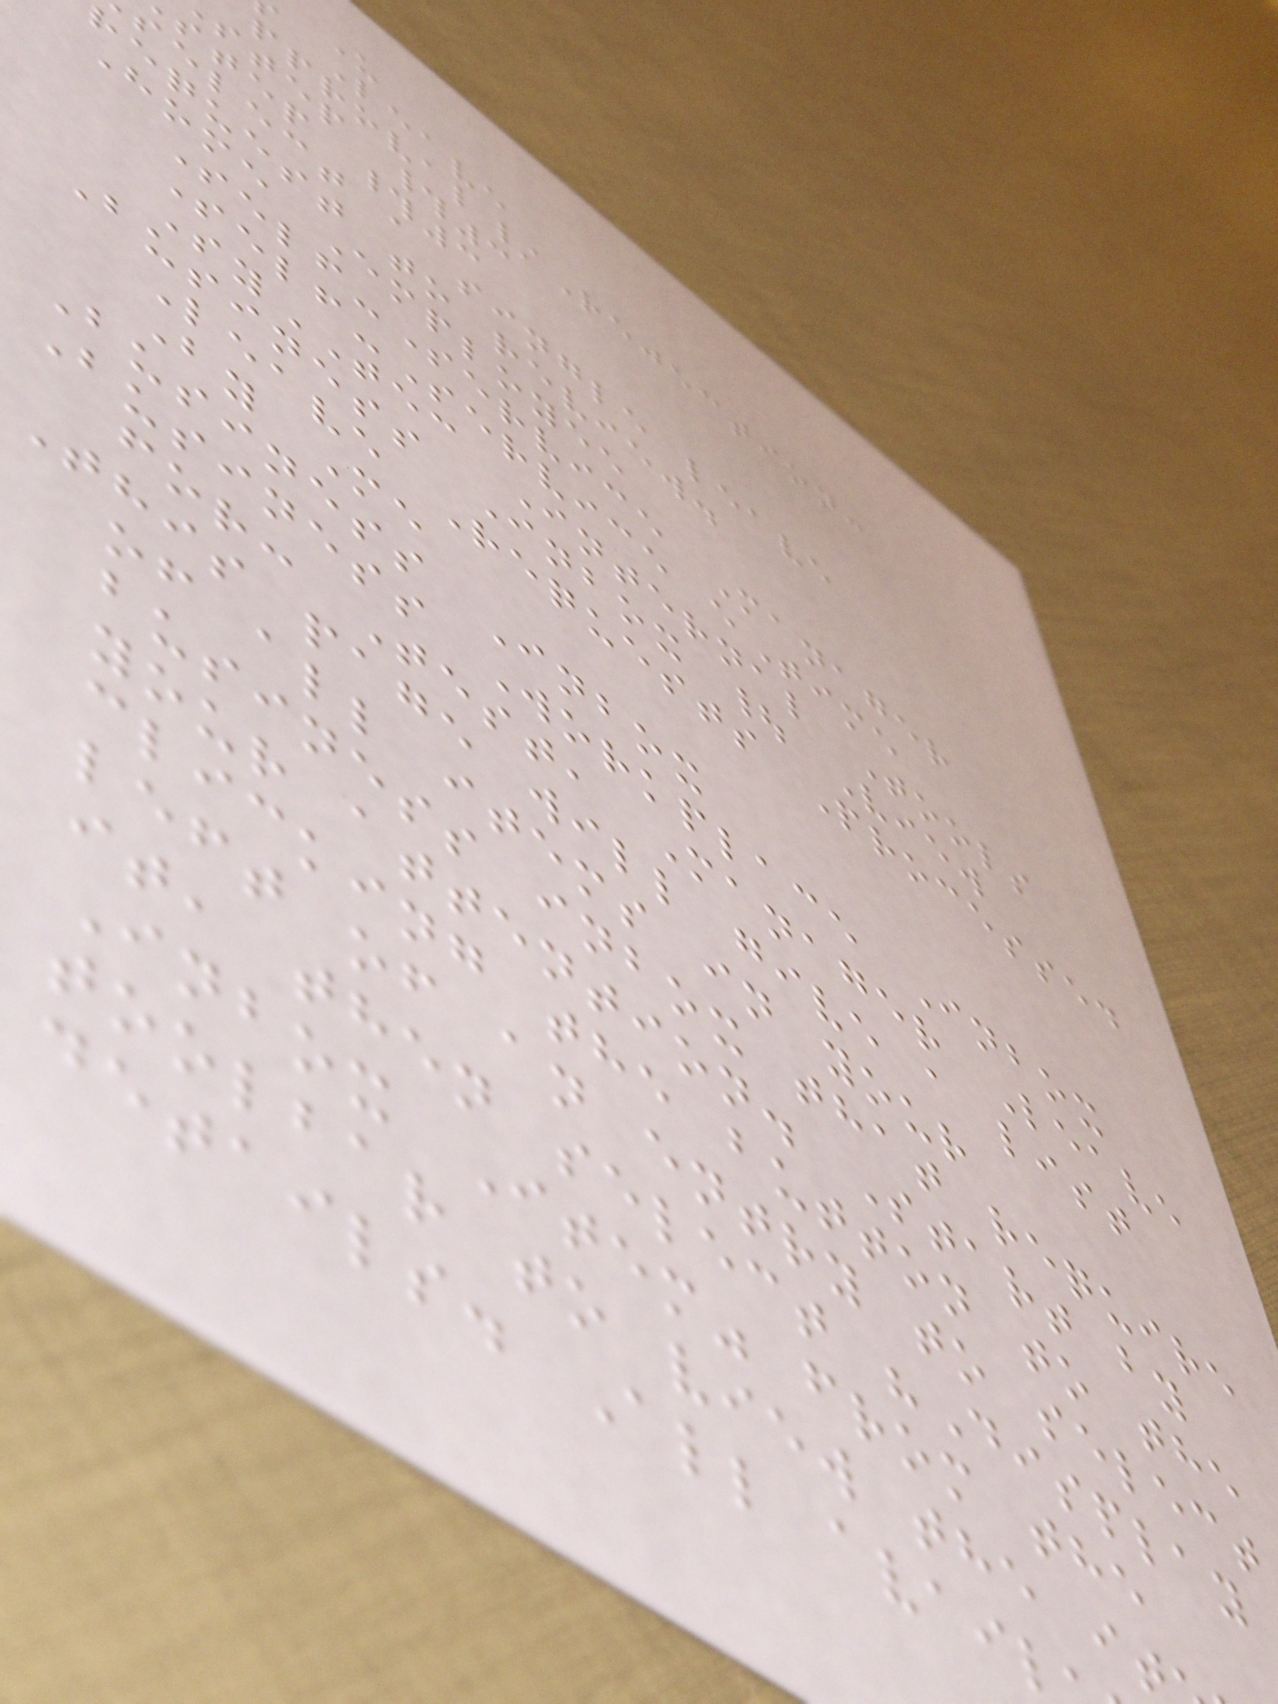Leave
pproval/Rejection:
step #3
step #3
select a single leave
request to review.
Home Employee
Self-Service Manager
Self-Service eTime
SyTEC Internal Tools
Business Inbox | View
Leave Requests Processed
By Me
Business Inbox
Business Workplace Inbox
for: Test, Manager Leave
This page will give a list
of all items in your
business inbox that require
your attention. Start by
clicking the button to the
left of an entry to select
it, then select "Display
Inbox Item" from the
toolbar to view the it
details. All avail
